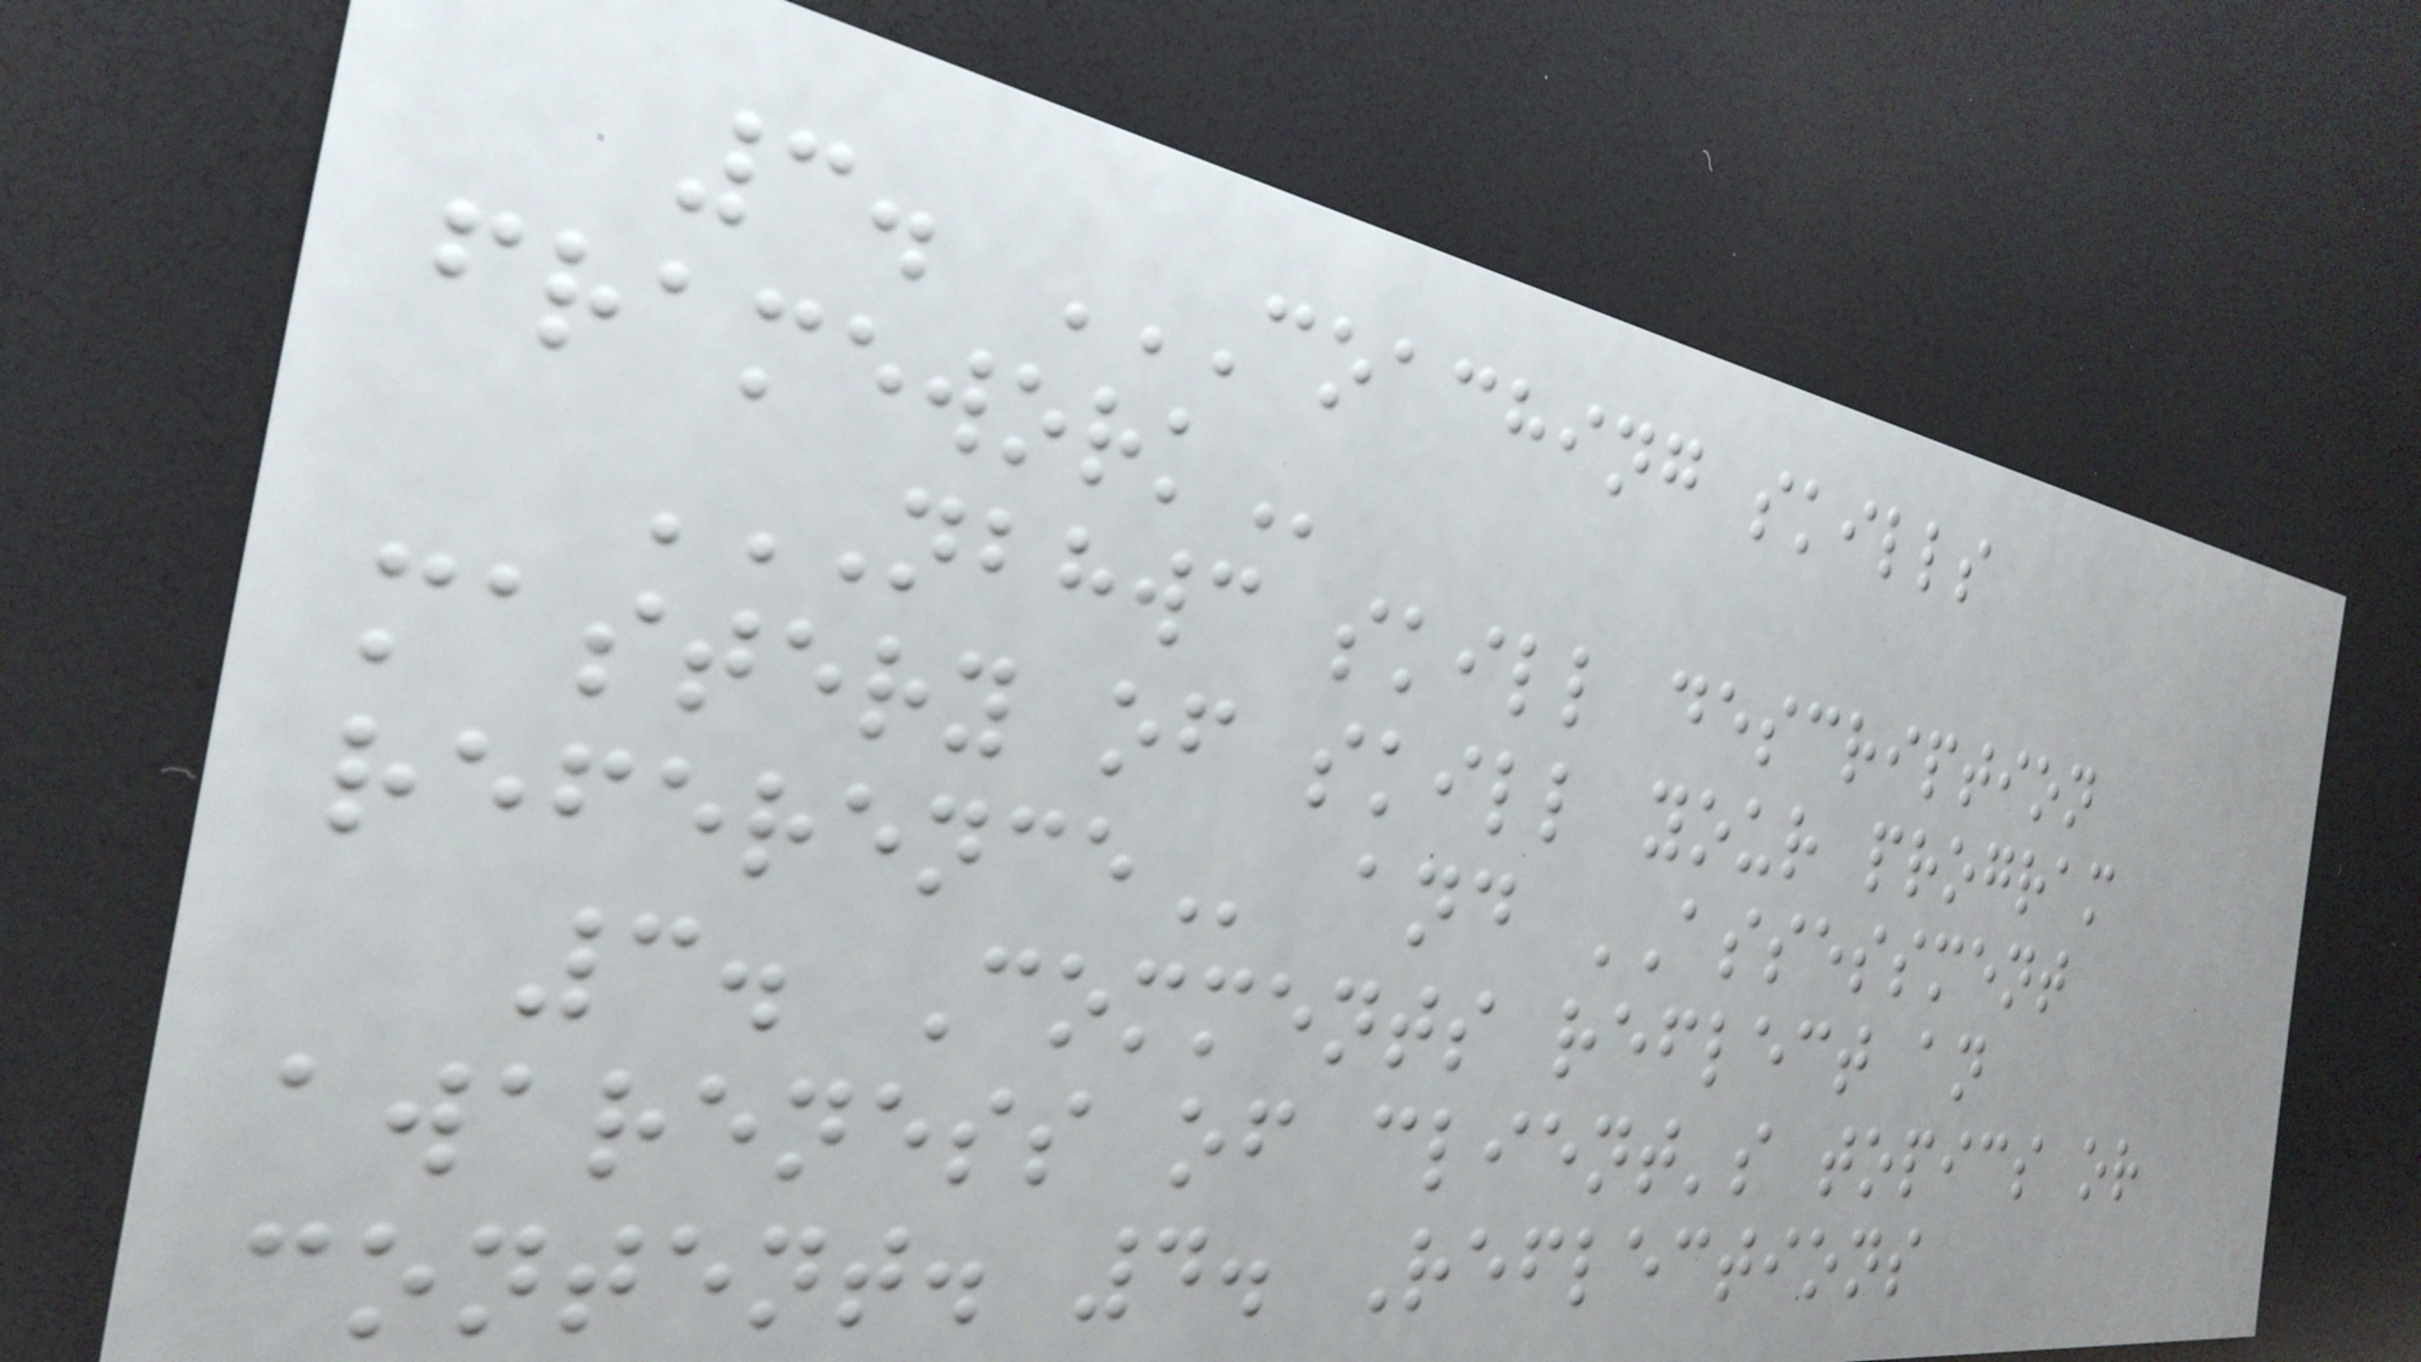3. COACHING SKILLS
FRAMEWORK
NBHWC SKILL DESCRIPTION
MASTERY OF SKILL YOUR PROGRAM
REFERENCE and ASSESSMENT
3. Comments reflect an
awareness of client's topics or
content. 4. Reflections
